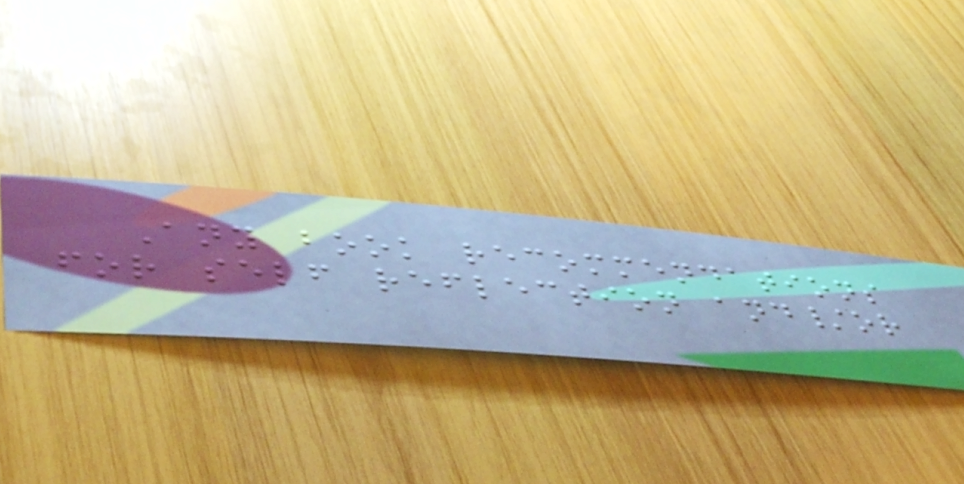Any book recommendations
for self reflection and/or
